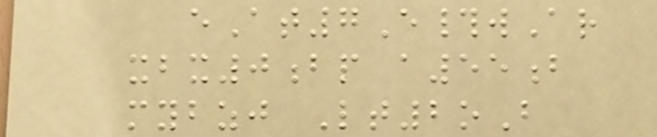eAt7E#wAr
xbx0bp a55b
mybzj Lt2oB
